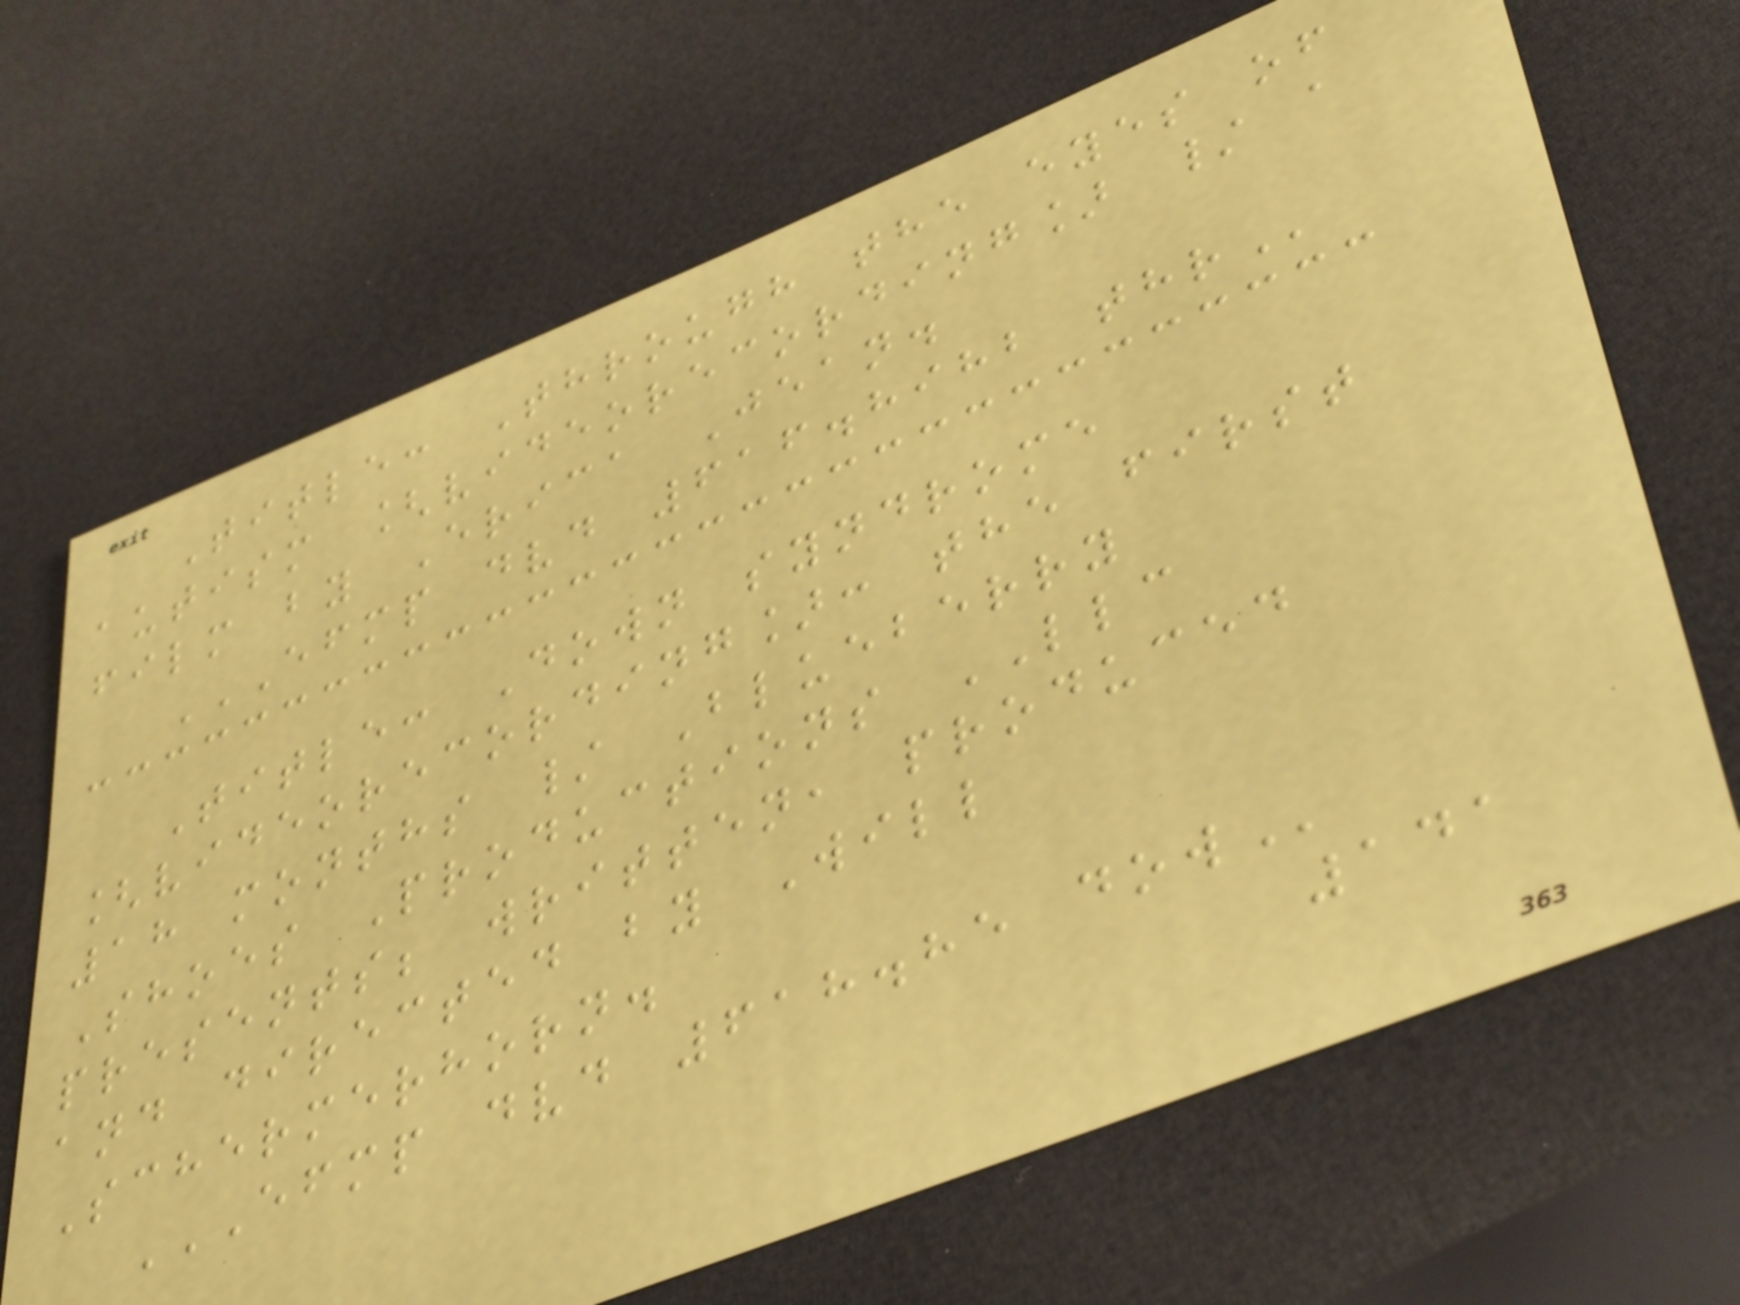Title: Through the eyes of
autism [videorecording] / a
film by Erica Jean.
EFMP DVD 616.8982 THR
Title: Down syndrome
[videorecording]: the first
18 months / Blueberry
Shoes Productions LLC
presents; written, produced
and directed by Will
Schermerhorn.
EFMP DVD 618.85 DOW
141
